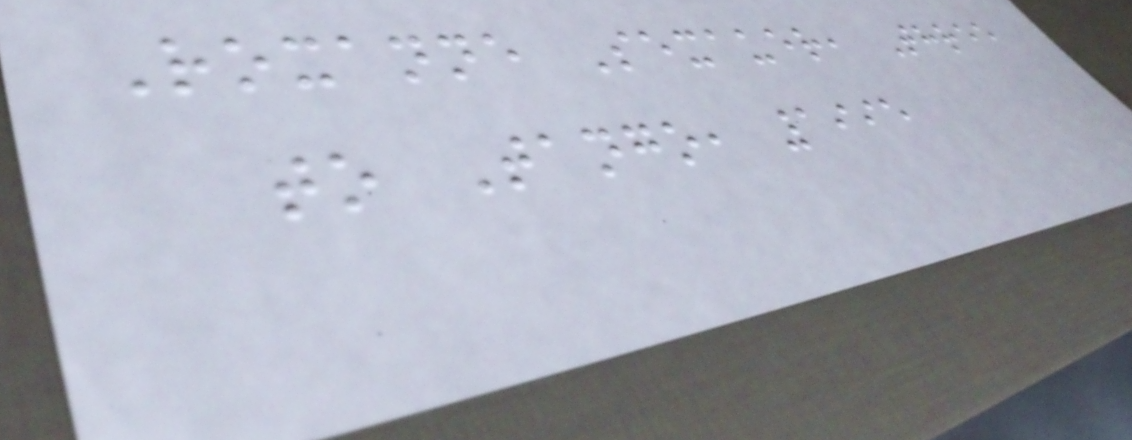Roxanne Sexauer, Three
to Tango, 1995
